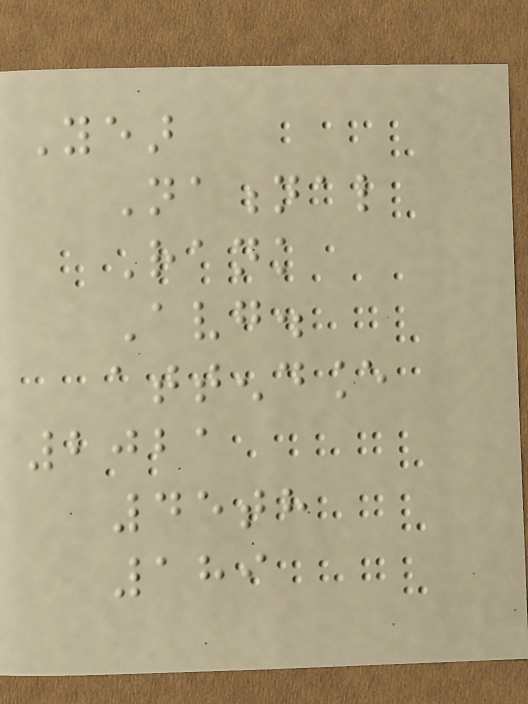Year
National
Rank
Avg.
attendance
2021
45th
189
